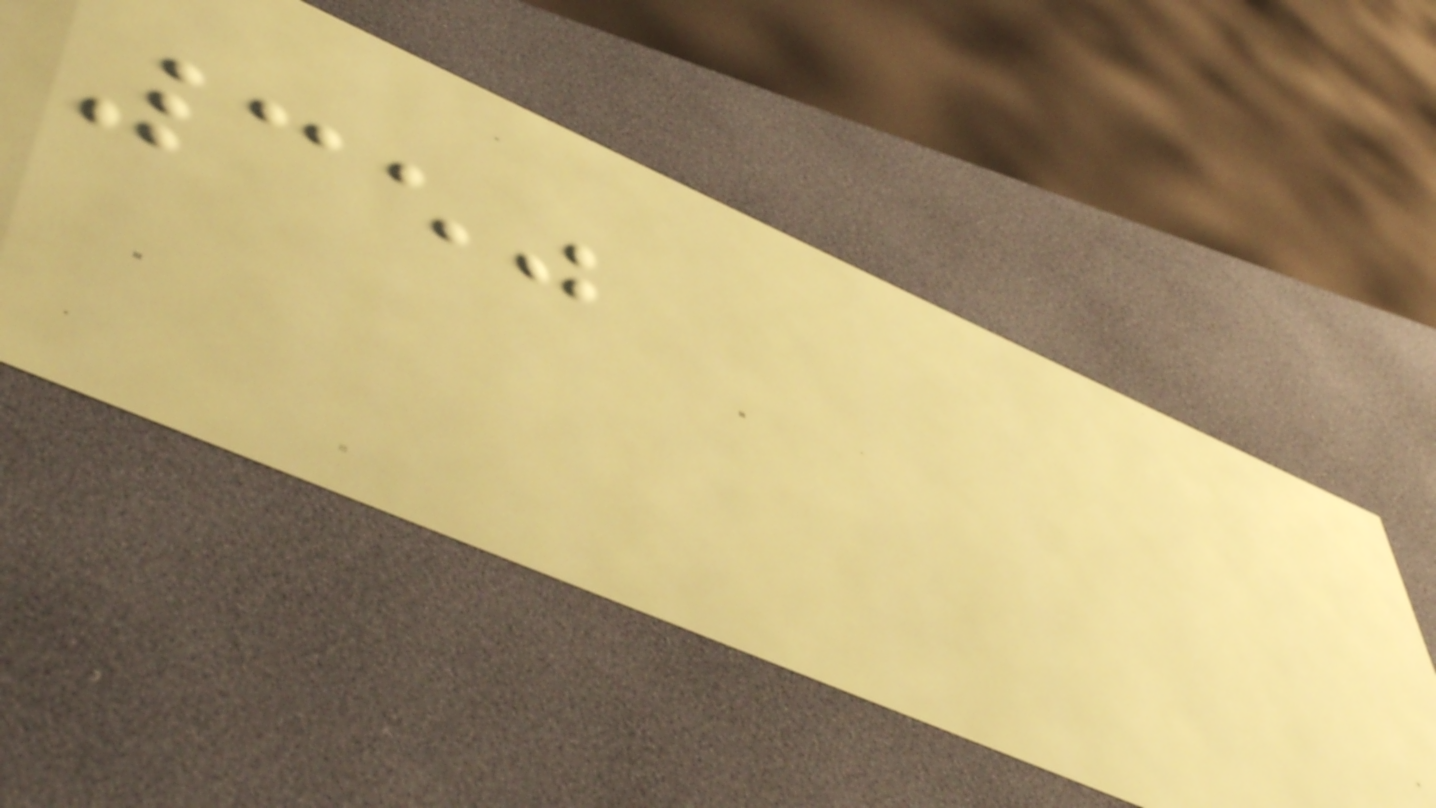350
